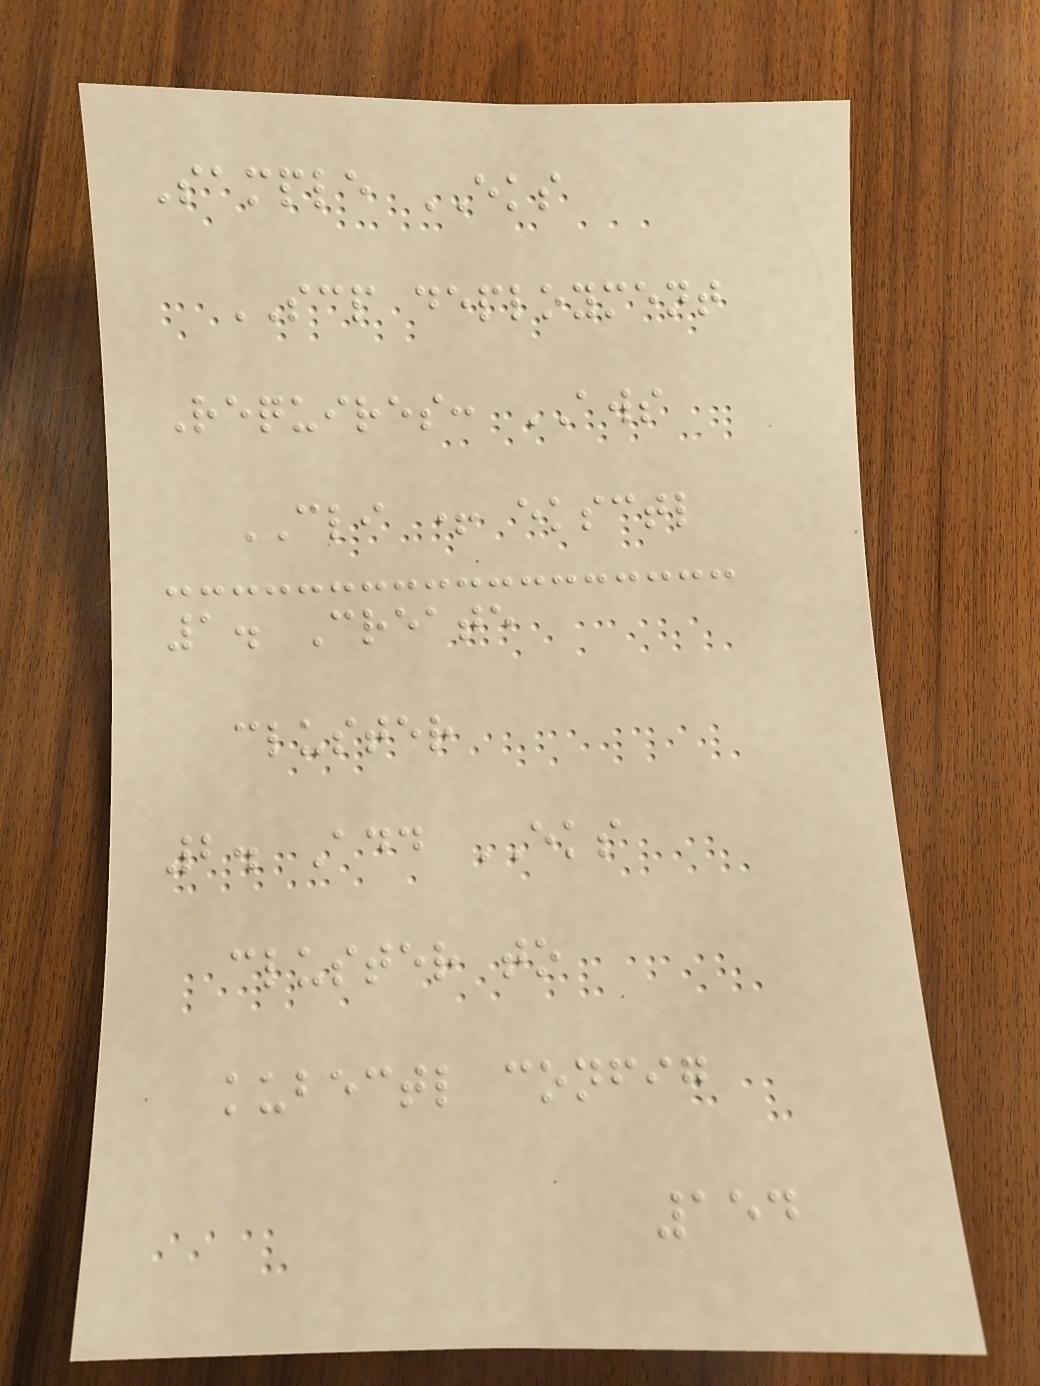Sample EKS
SCP deployment
Requires: AWS
CLI + eksctl
1. Create
cluster
2. Add EKS
cluster to
kubectl config
154
